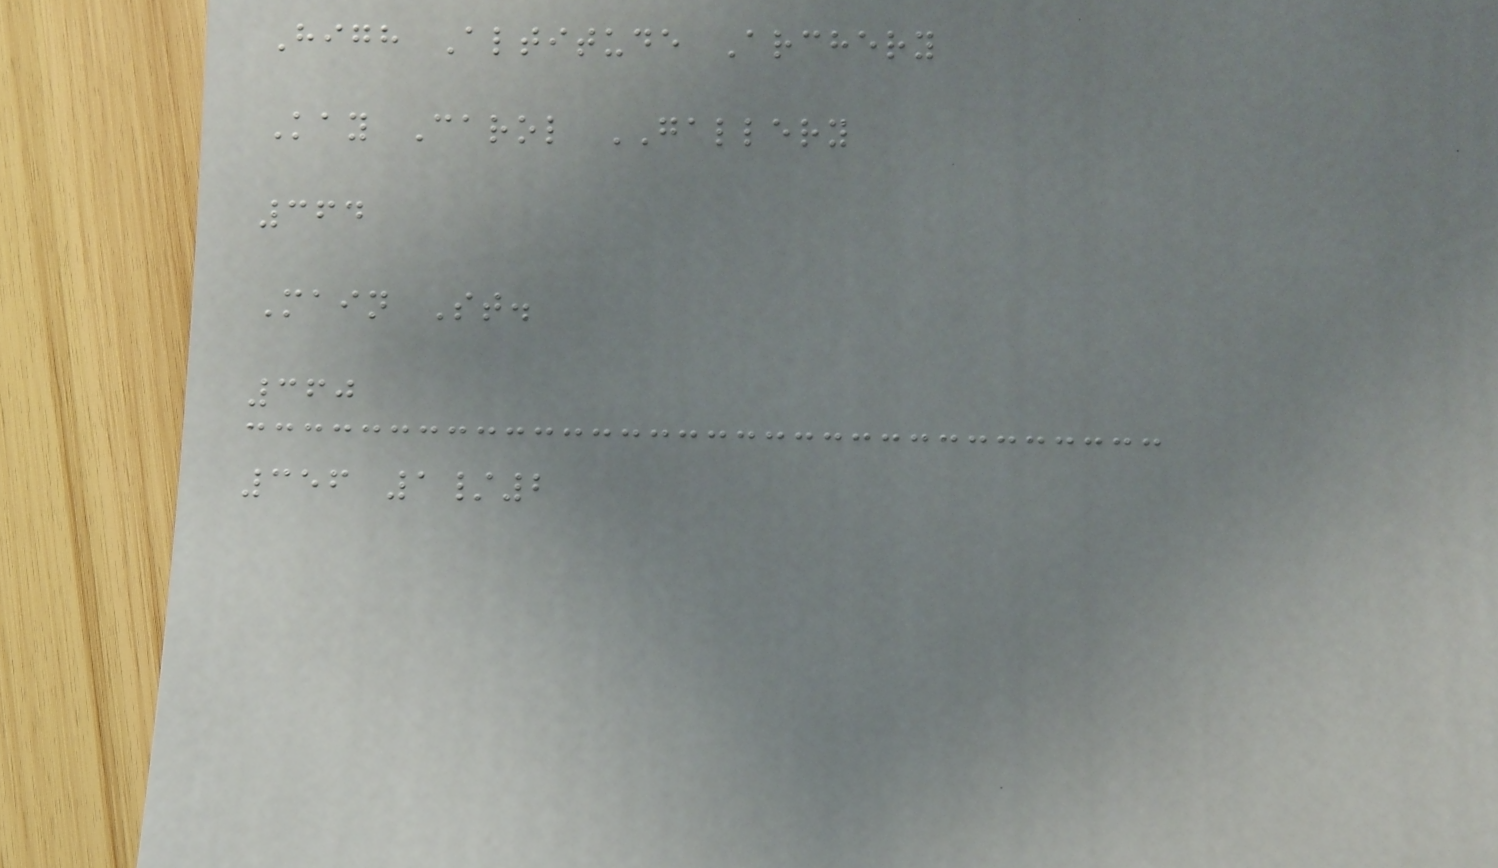High Altitude Archery
Kay Carol GALLERY
364
Main St.
360
356 1/2
